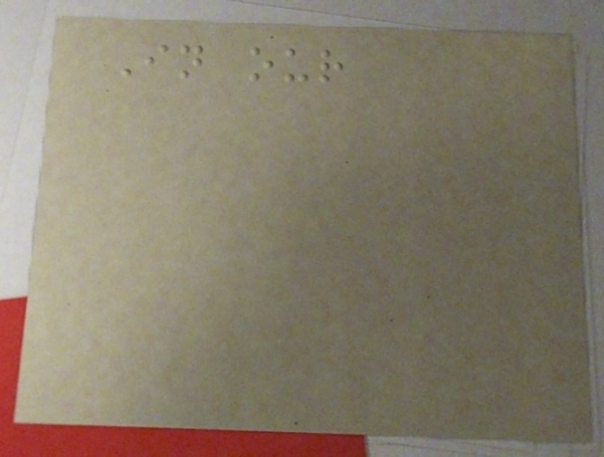In our
